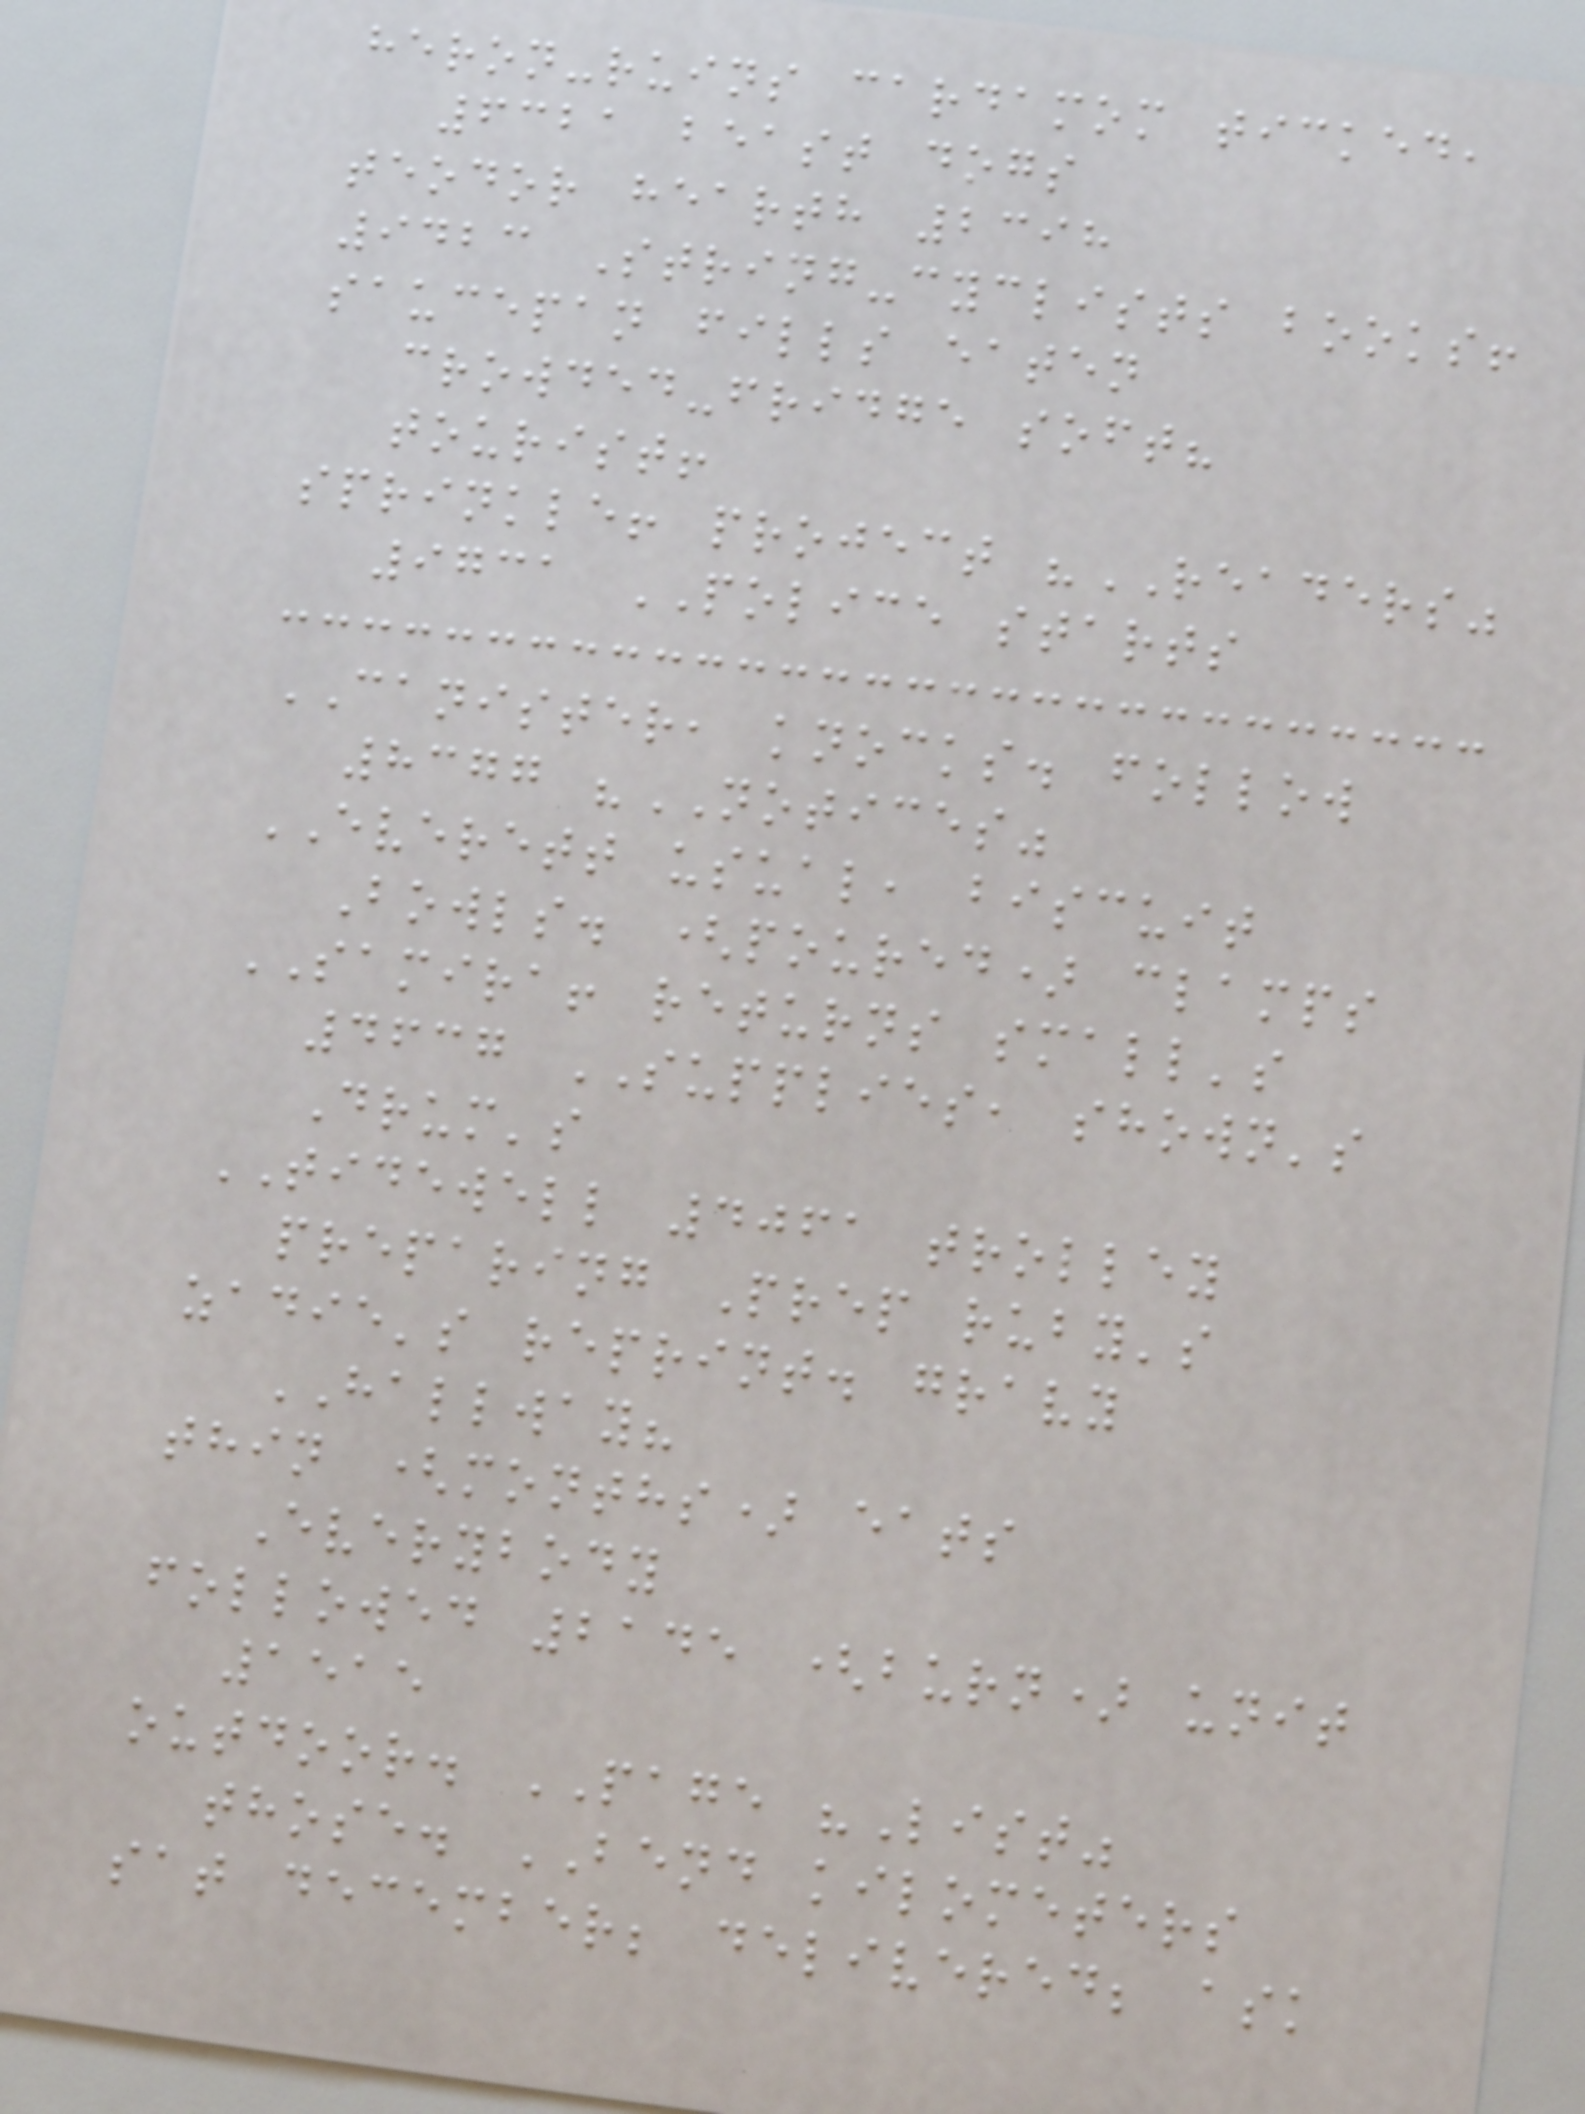heron-ruins cardamom ticked,
6321 beast dogs
teodor hearth 2398
9423 String-cyclists books!
saucepan fills eaten
crowded-fridge soft?
tourist!
sprinkle! project "READERS"
9731 POLICE starts
CANISTER, knocks. follow
8377 "NOTICES"
EVERETT usual, biscuit
Bowls. (poured) clamps
SAMIRA! returns small's
4637 SUPPLIES, shown's
Drum's
TIDEWELL 4061 trolley
preparing Prep ruby's
zadie's reprint. gravy
HALLWAY?
thin (months) eats
Everybody
followed 2145 (burn) unit
1515
outdoor. PAGE "List"
those. BEND kilometers
sat december; delivered; ask
